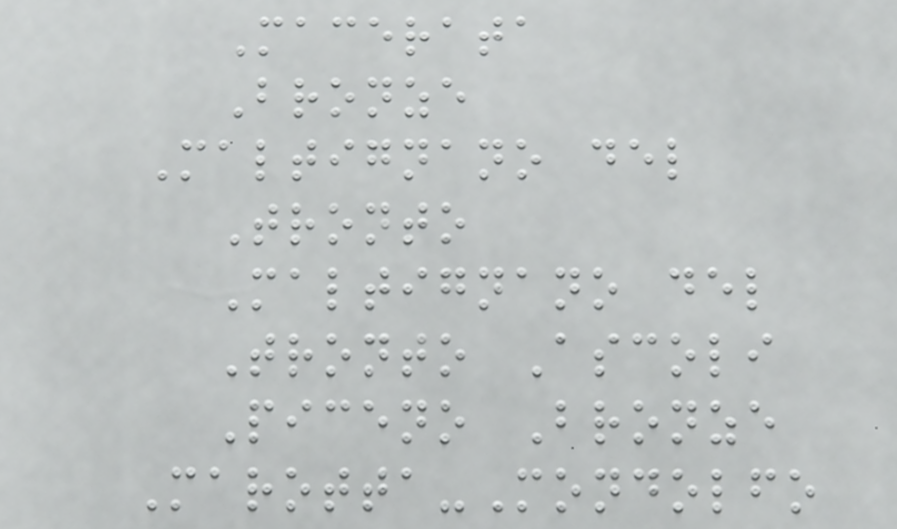Macerata
Bronze
Maltignano del
Tronto
Maltignano del
Tronto Ascoli
Piceno Bronze
Marotta-Mondolfo
